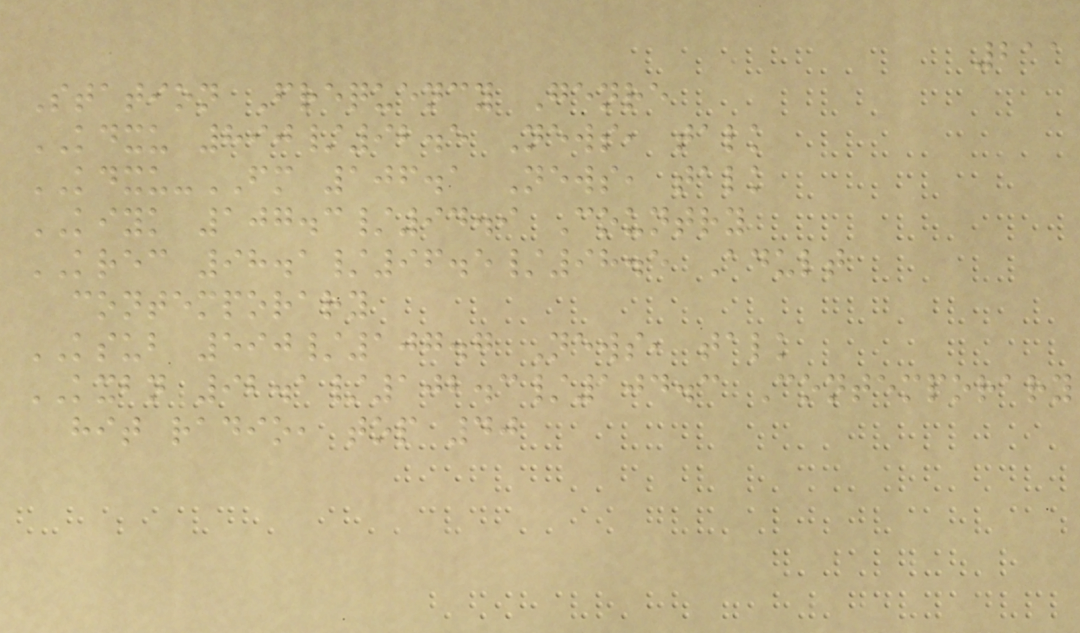211
Station Frequency Genre
KDXU 890/92.5 News, talk
KDXU-FM 106.1 News, talk
KIYK 107.3/94.9 Country
KREC 98.1/96.5/98.5 Adult
contemporary
KSUB 590/107.7 News, talk
KXBN 92.1/102.3/104.3 Contemporary
hit radio, top 40
